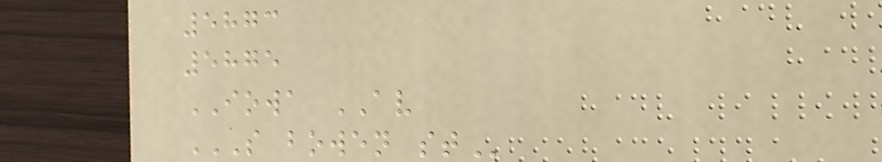5873
5875
IOWA AV
S BOWEN ST
